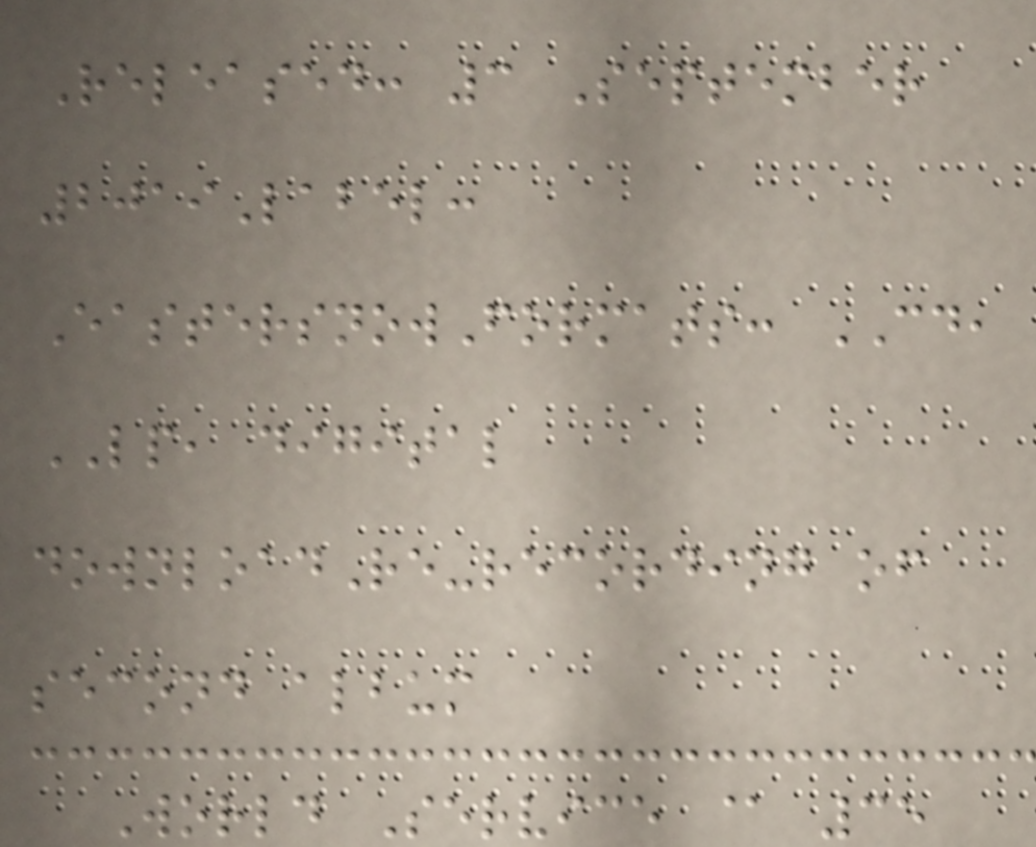Released: 3 September
2019Label:
EastersnowFormats: CD,
LP, digital
downloadRe-recording of
second album
World Service @ 35
